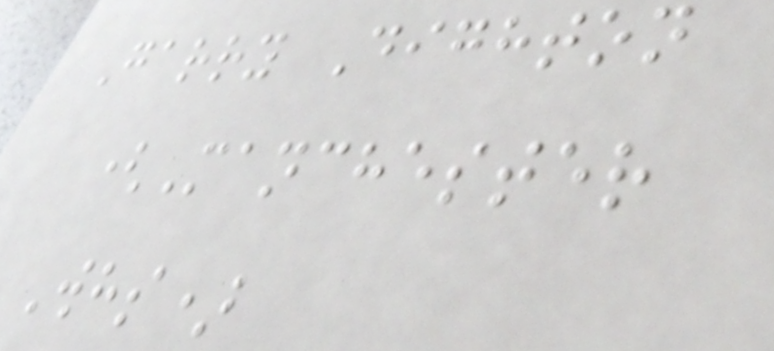Garry Dighton
(Manchester
Whs)
